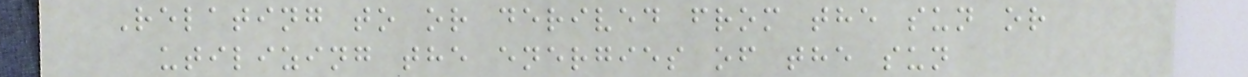Relating to or derived from the sun or
utilizing the energies of the sun
